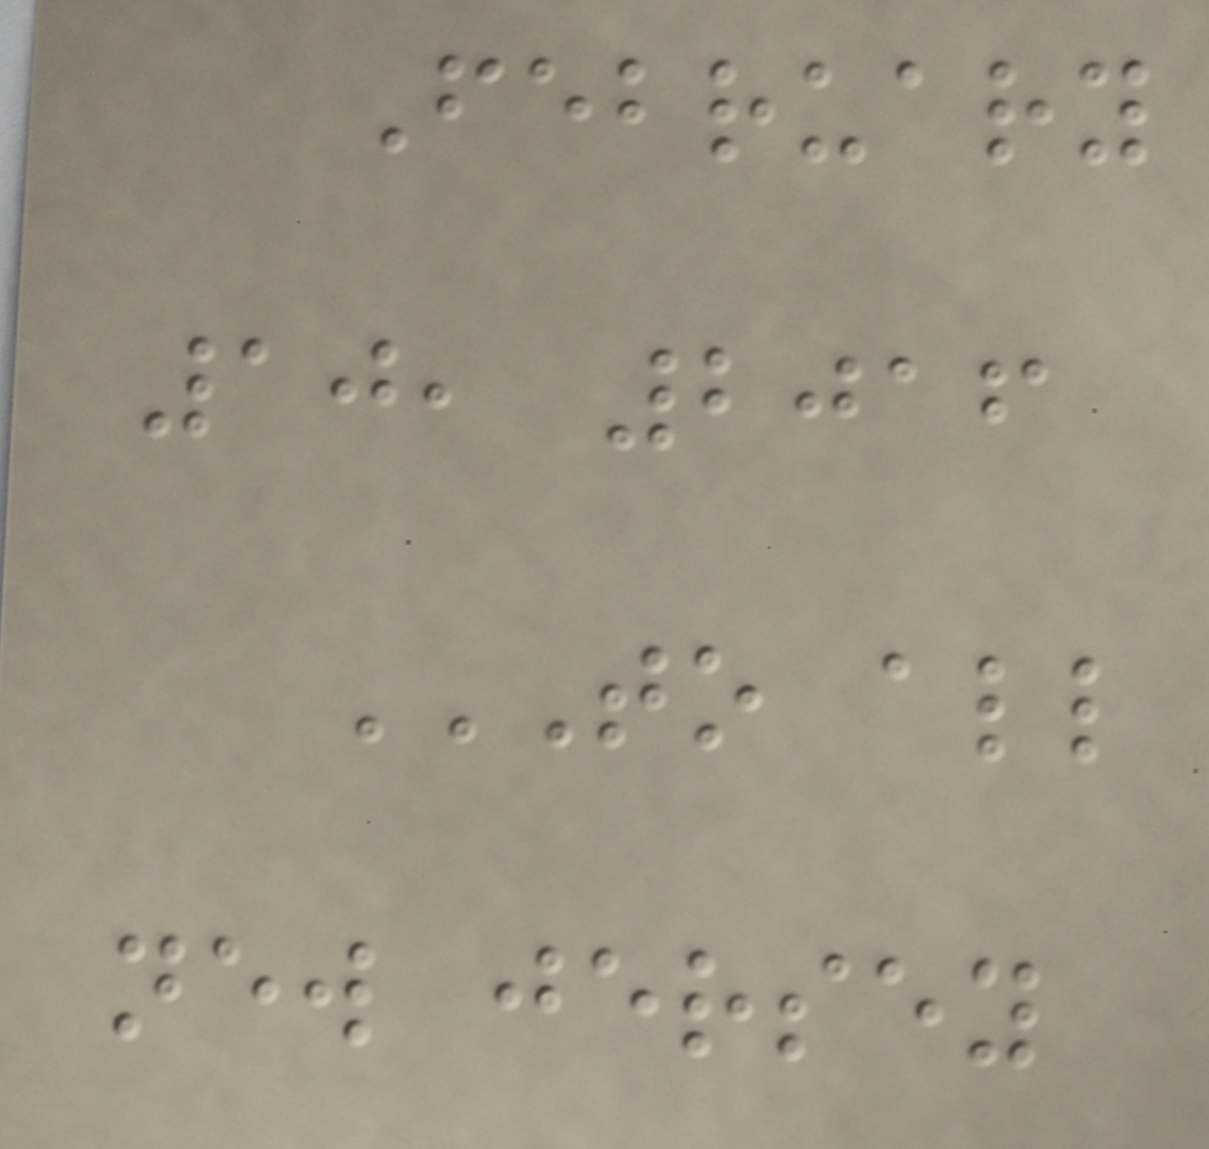February
10, 2016
TO ALL
NEW JERSEY
